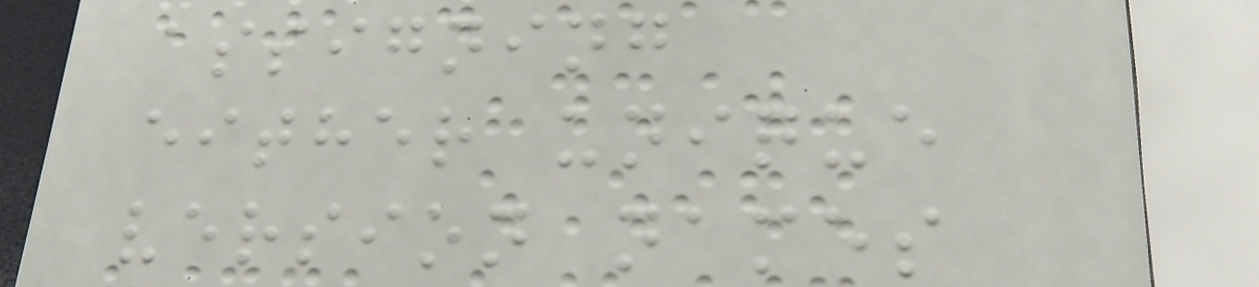assigning
either unique
version names
